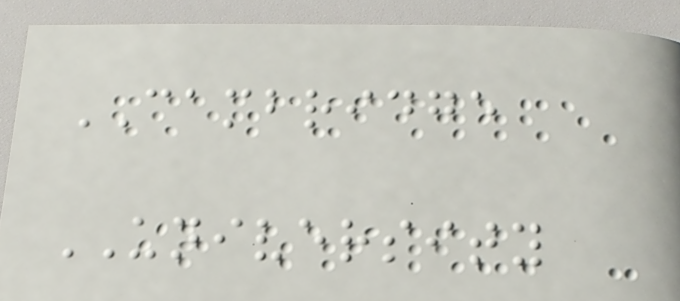CAMBRIDGE
UNIVERSITY
